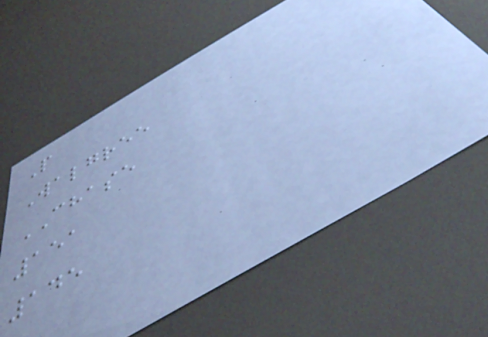P
Walgree
CHASE
151
145
